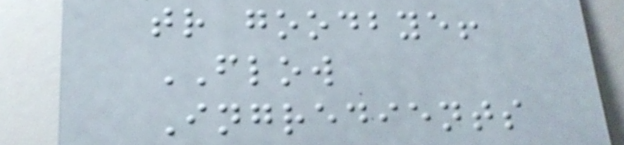tr goodbye!
FLOW
Ingredients
